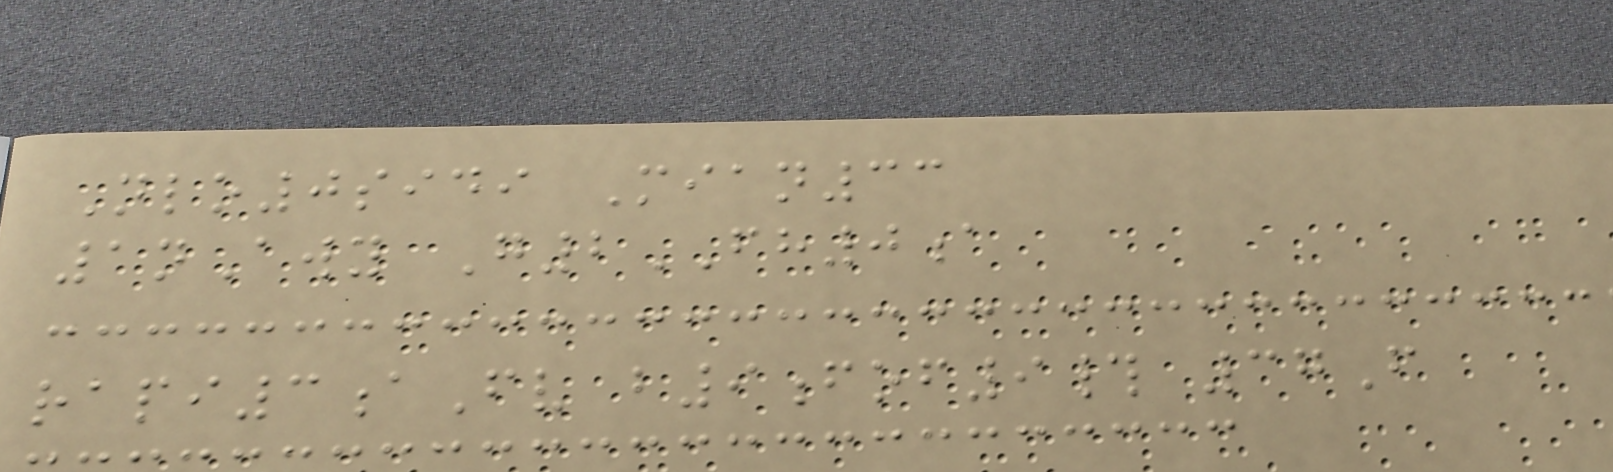Nlo0sidi Mian33
1nAwy G2FH0a
rapi3aFv b9fof9# 37F
